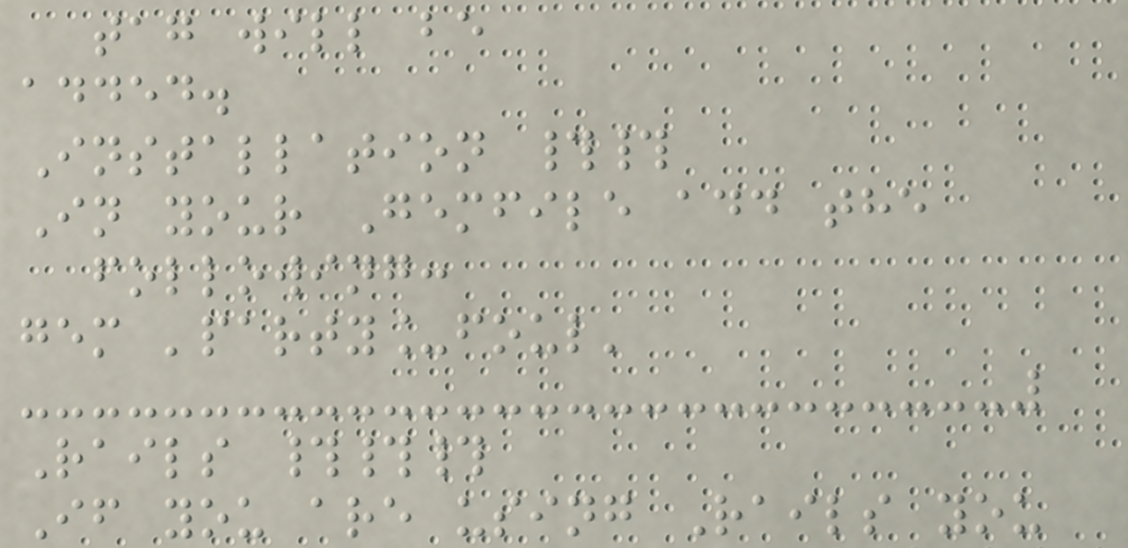tag will be
added.
Installation ##
In your Gemfile add the
following:
gem 'party_foul'
Rails ###
If you are using Rails you
